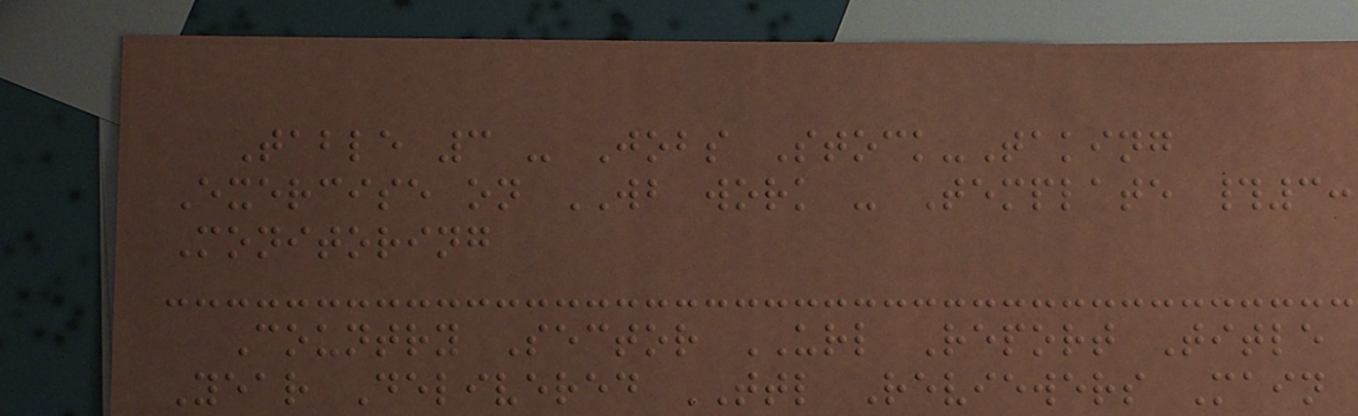Table 3 - Jobs Stock-Taking
Exercise on WB work - Template #3:
Monitoring
Country Sector URL Report Title
Year Delivered TTL Reviewers Main
